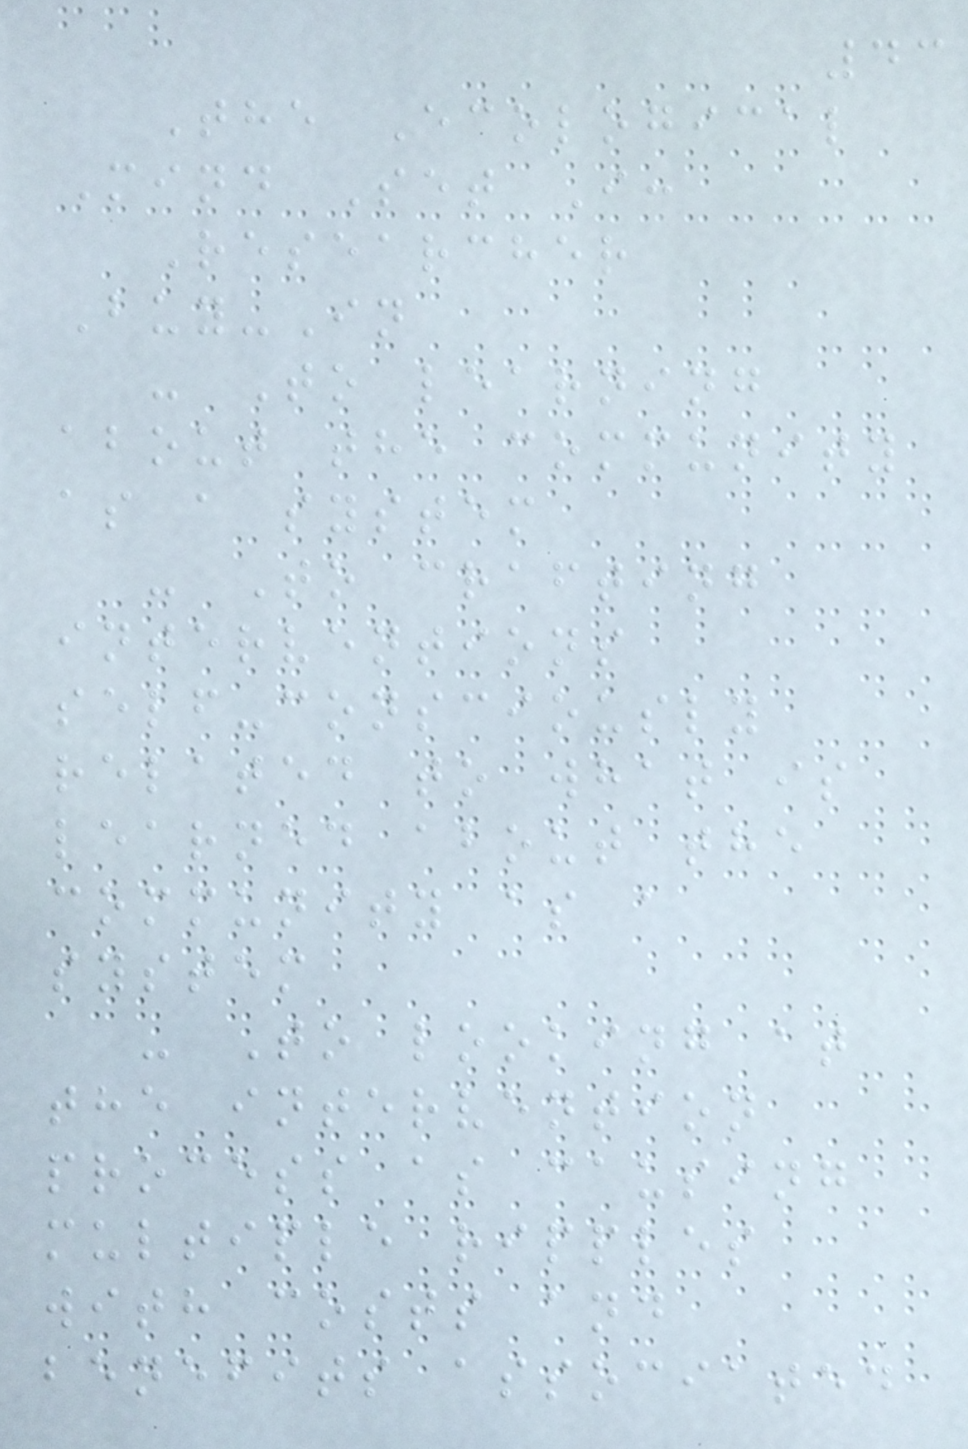43
The Ecological
Mind Set I:
Researcher
Buy-In
- To learning
about the community
as a system
- To crafting
interventions
self-consciously
related to what is
learned about the
community as a
system
- To looking at
the intervention
process as causing
multiple ripples
with costs and
benefits associated
